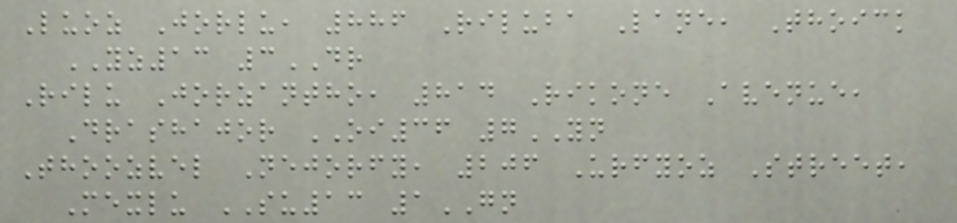Luoz Jorlu, 886 Riluba Lane, Thoick
YZ13 3DR
Rilu Jorzantho, 814 Rikone Avenue,
Drashajor OI36 7YN
Thoozvel Nejorfy, 206 Urfyoz Street,
Mexlu SU13 1GN
